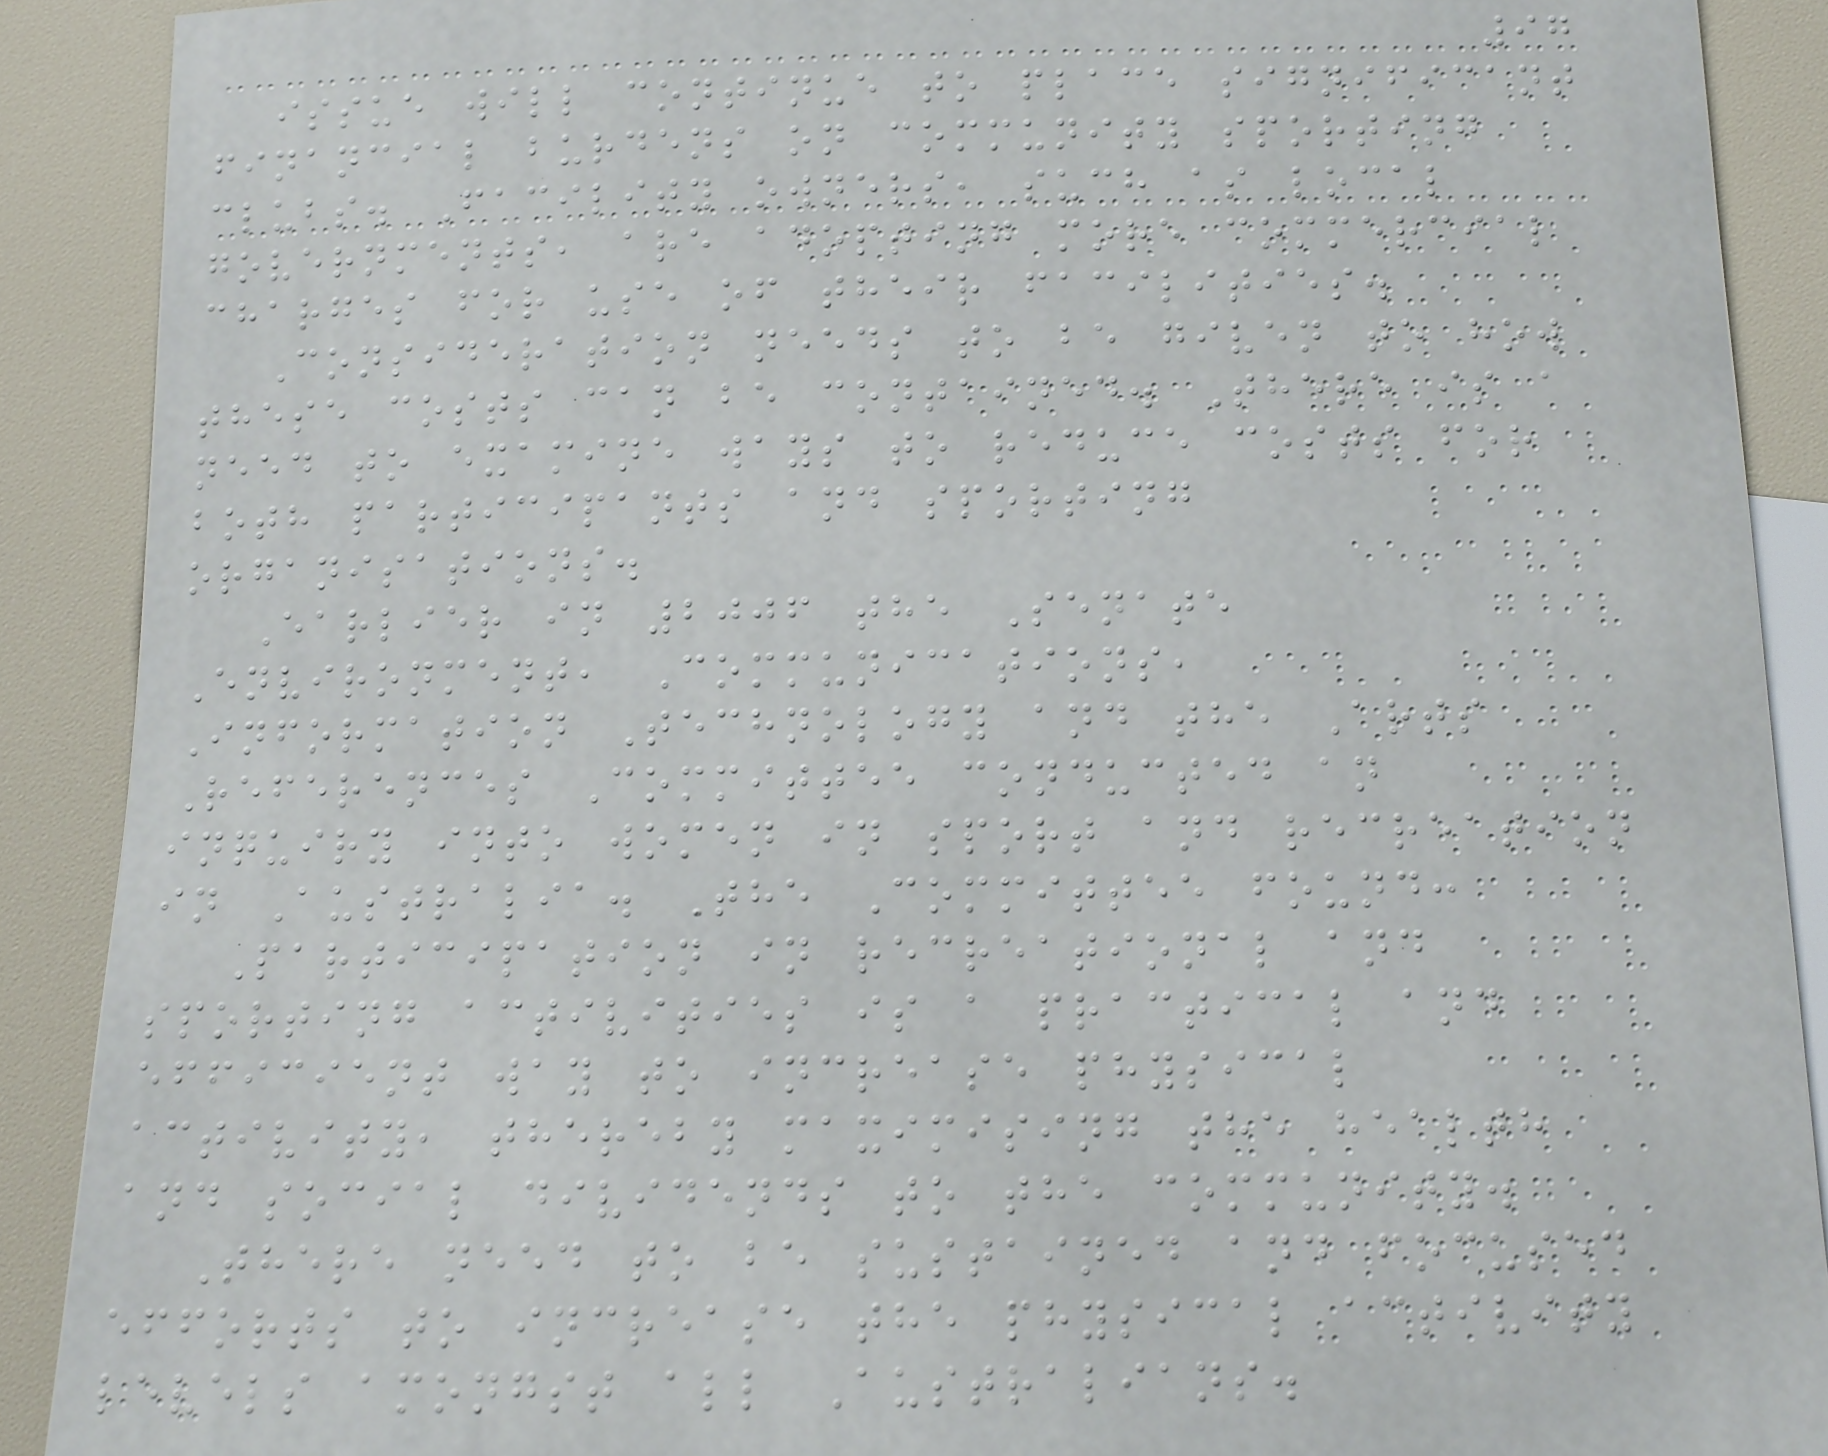97
issue will continue to place significant
financial burdens on community sporting
clubs. Facility owners, such as local
governments, are adopting more commercial
charges for use of their facilities.
Consideration needs to be given to how
these costs can be contained. There is a
need to examine ways to reduce costs for
both participants and sporting
organisations.
Earlier in 2006 the Senate
Environment, Communications,
Information Technology and the Arts
References Committee conducted an
inquiry into women in sport and recreation
in Australia. The Committee found:
Participation in recreational and
sporting activities is a practical and
efficient way to increase physical
activity, thereby maximising the health
and social dividends to the community.
There need to be sustained and focused
efforts to increase the physical activity
levels amongst all Australians.
